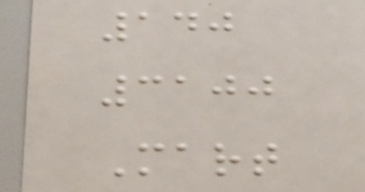140
3100
Mart
